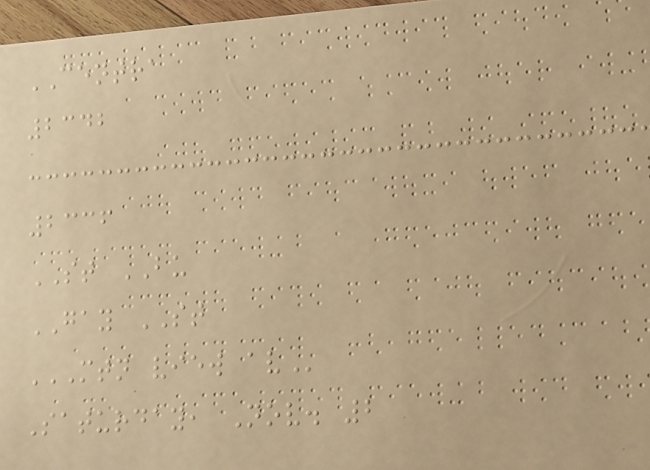CENTRA
2342
2336
ST BU
GAY ST
MTN VIEW AV
Saturday, Nov. 2
